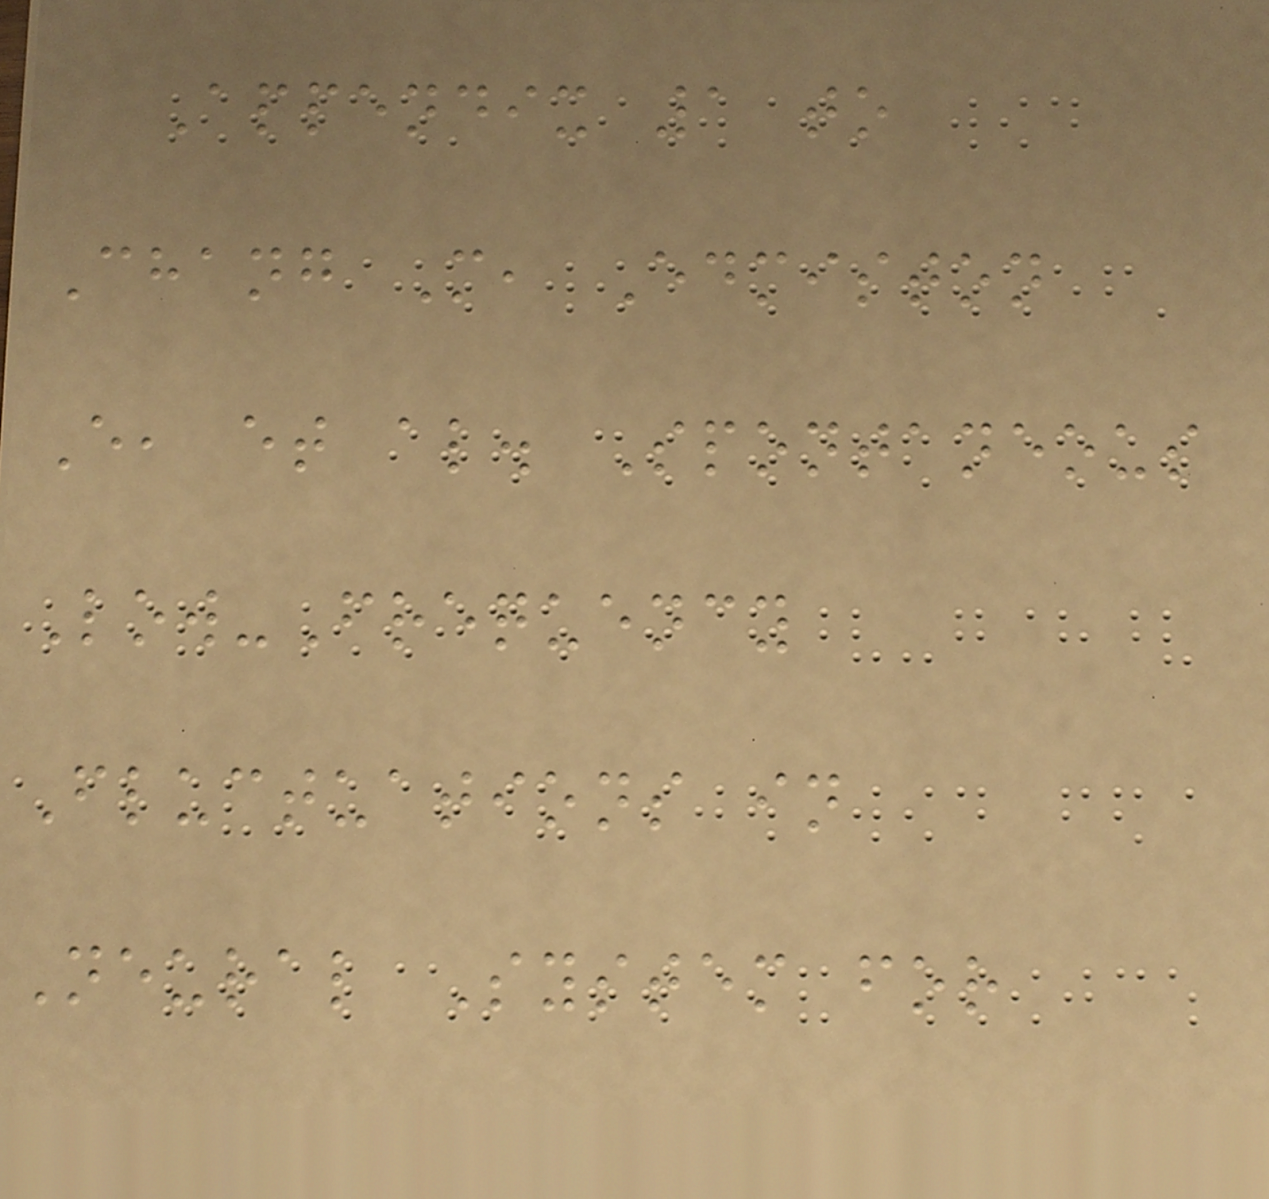Appendix 1 to
Chang M, Edmiston
E, et al. Spontaneous
Low-Frequency
Fluctuations in
Neural System for
